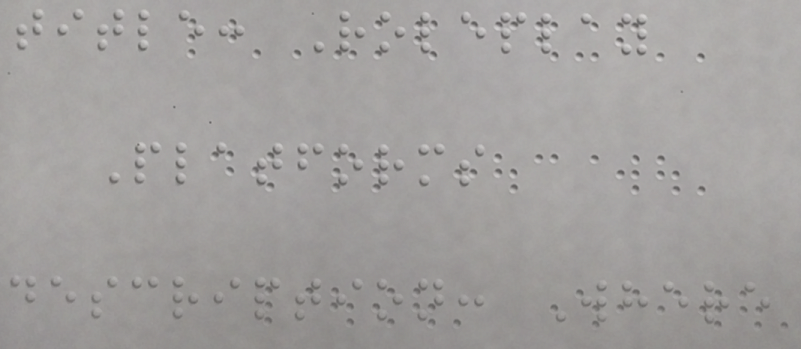title: Roleplay
Platforms
description: Where
